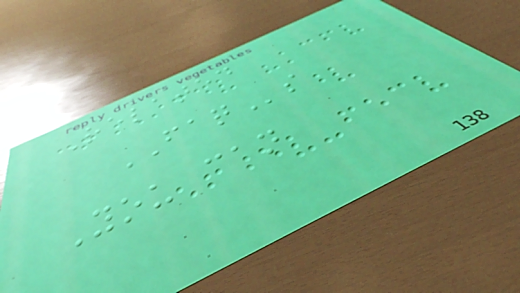Related
FAQs
You can
